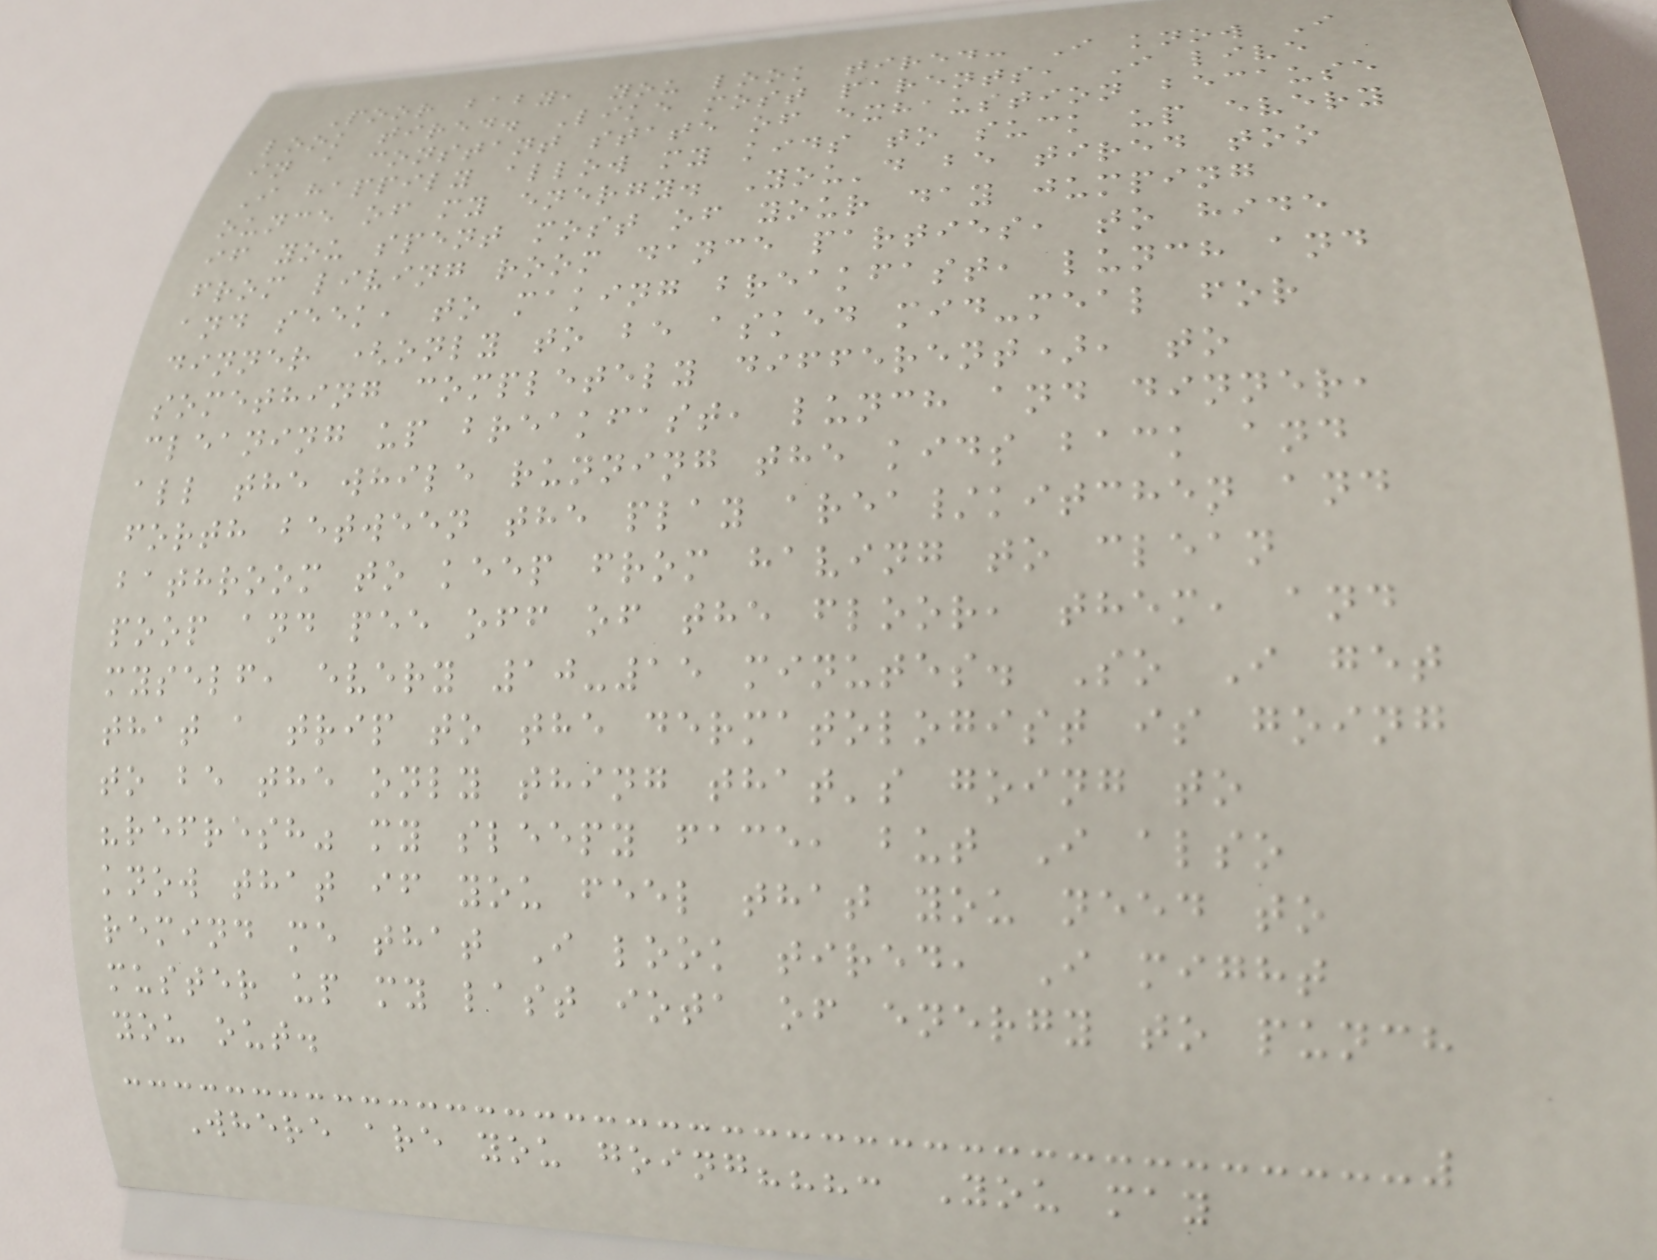Poor baby, you look tired: I know I
look tired. Like most parents, I live
in a constant state of exhaustion because
I happily allow my kids to suck up every
ounce of my energy. You'd be tired too
if you spent most of your day jumping
from living room dance parties, to hide
and seek, to making breakfast, lunch and
dinner (only to be asked mid-meal for
something completely different), to
cleaning up breakfast, lunch and dinner,
all the while running the kids back and
forth between the play area/kitchen and
bathroom to keep from having to clean
poop and pee off of the floor, them, and
myself, every 10-15 minutes. So I get
that a trip to the dermatologist is going
to be the only thing that's going to
"refresh" my sleepy face, but I also
know that if you feel that you need to
remind me that I look tired, I might
muster up my last iota of energy to punch
you out.
Where are you going???: You may
